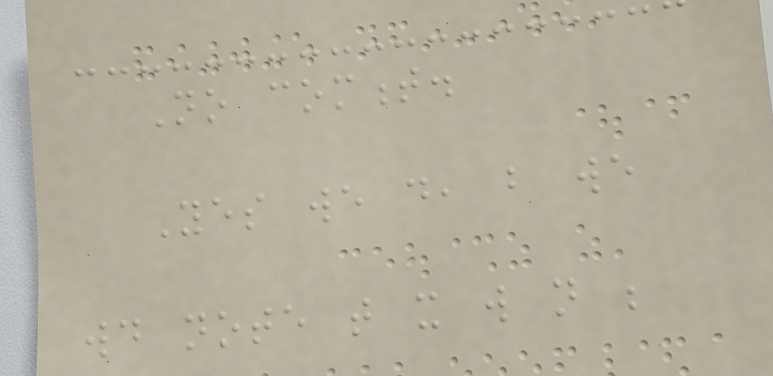No comment.
Yes we do, but we
would note that it will not be
